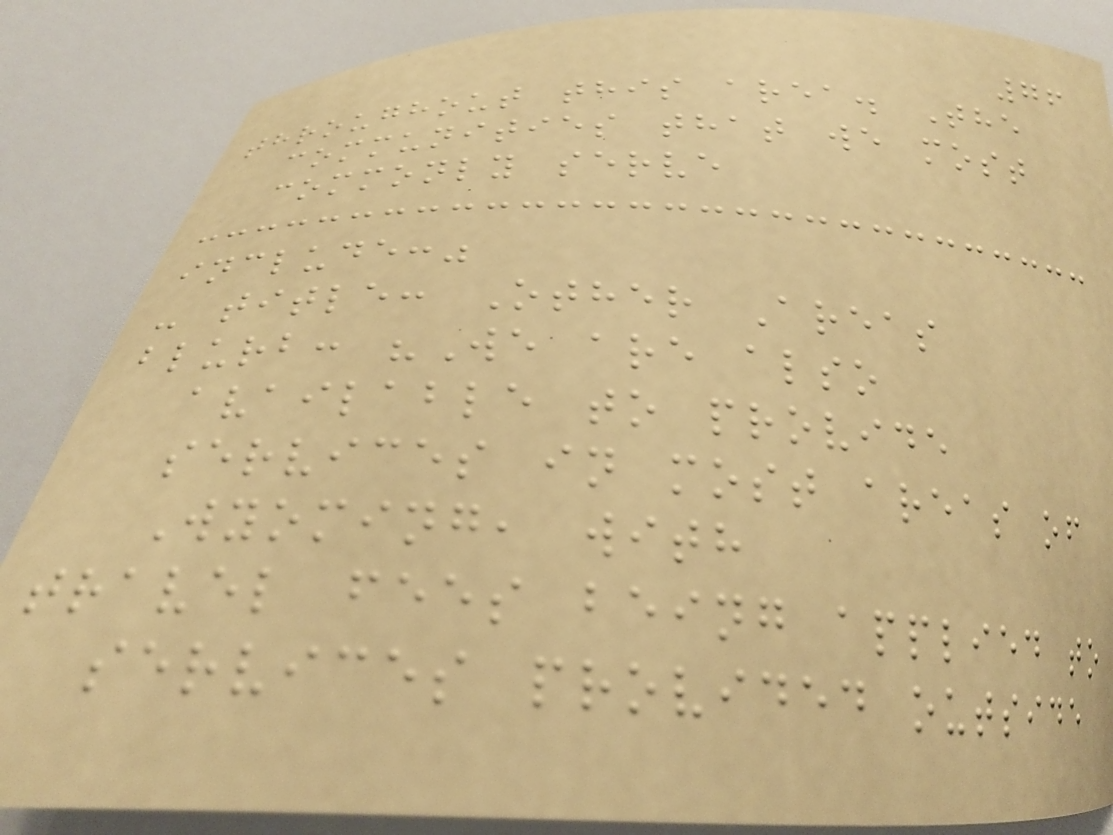76
throughout this area. The
communities that we most
commonly serve
include:"
- title: Other Areas
blurb: "We are also
available to provide
services in most areas of
Wyoming, with
travel fees being applied to
services provided outside
